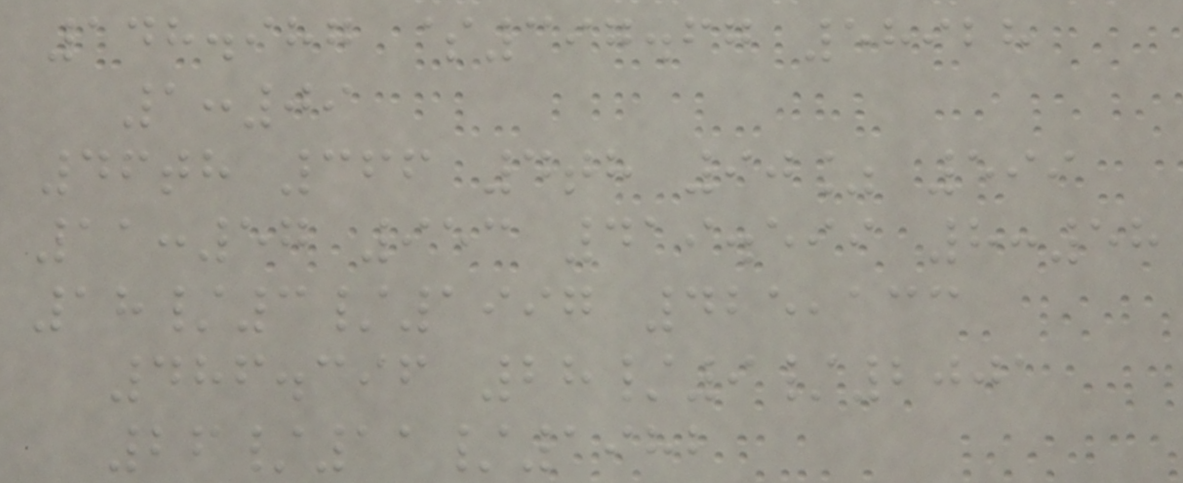148.987 $397.67 58928
1:09
46th 366 4th 90% 599
11:57 953 419.599 8:58
18/3/1997 425,133
486.396 28/9/2001
26/11/1982
